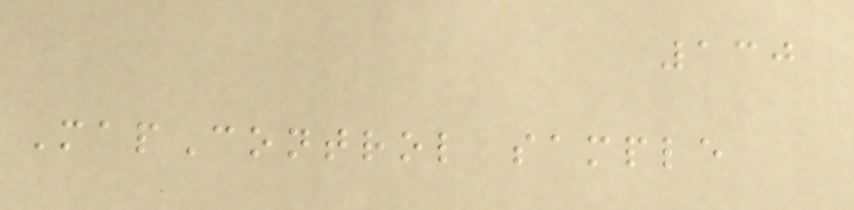130
MapControl sample
